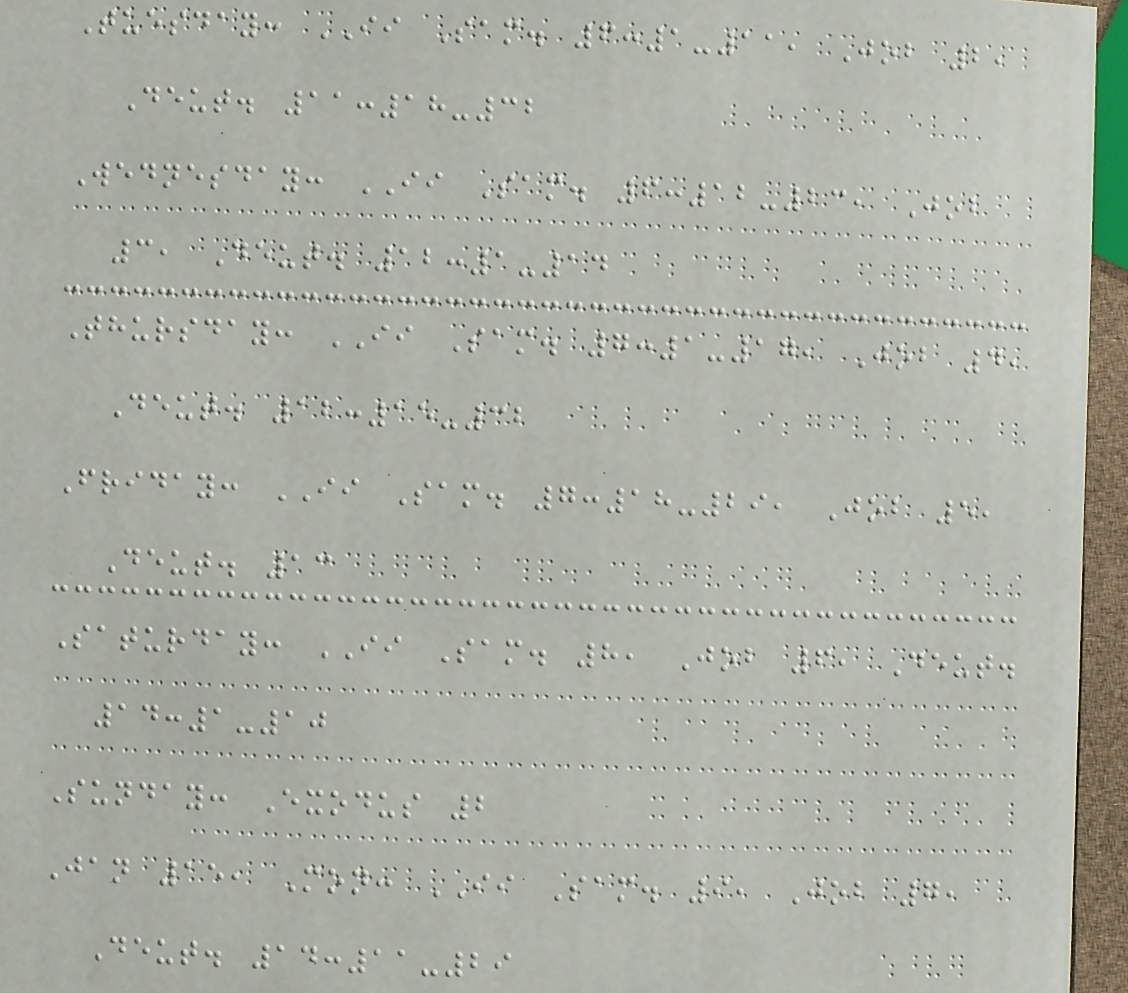Tuesday: II Sam. 6:1-11, Job 2,
Deut. 11:18-32
Wednesday: II Sam. 6:12-23, Job
3, Deut. 12:1-14
Thursday: II Sam. 7:1-17, Job 4,
Deut. 12:15-32
Friday: II Sam. 7:18-29, Job 5,
Deut. 13
Saturday: II Sam. 8, Job 6, Deut.
14:1-10
Sunday: Exodus 2
Jan 15, Mon: II Sam. 9, Job 7,
Deut. 14:11-29
